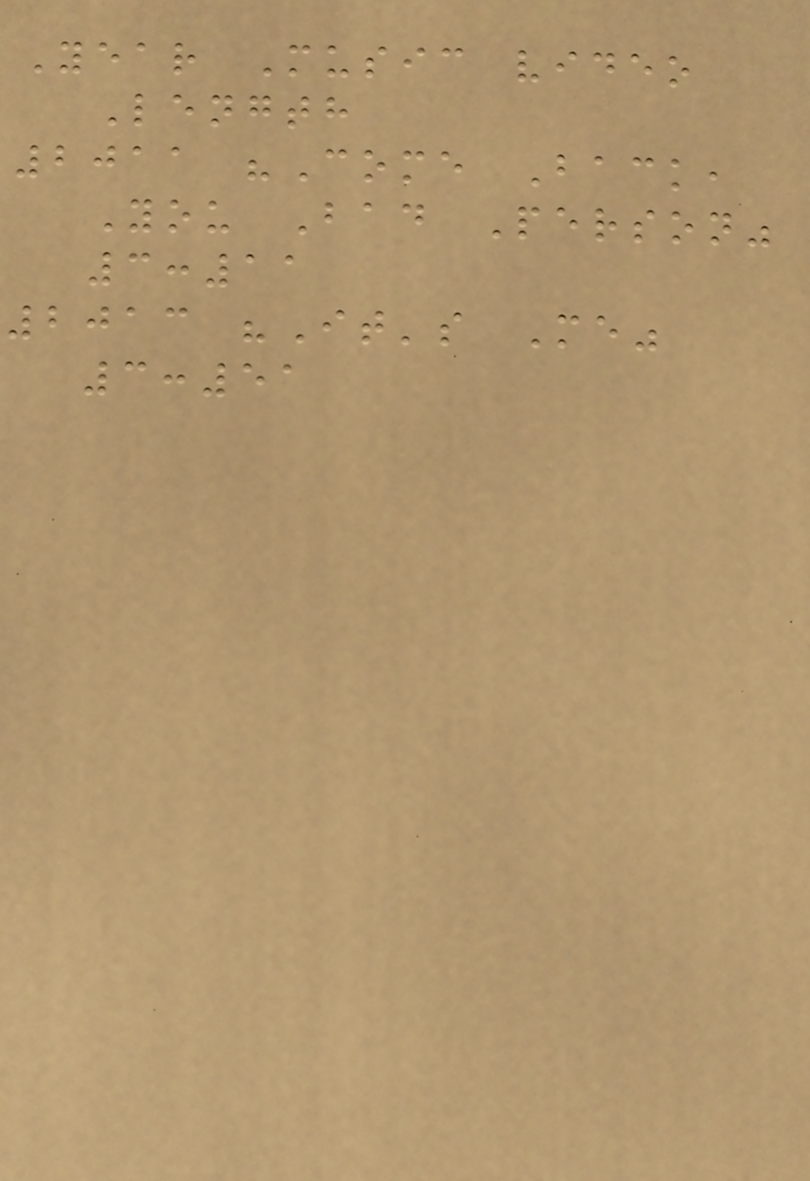Year Music video
Length
2011 "Come Back,
You Bad Person"
3:11
2013 "It's Me"
3:51
